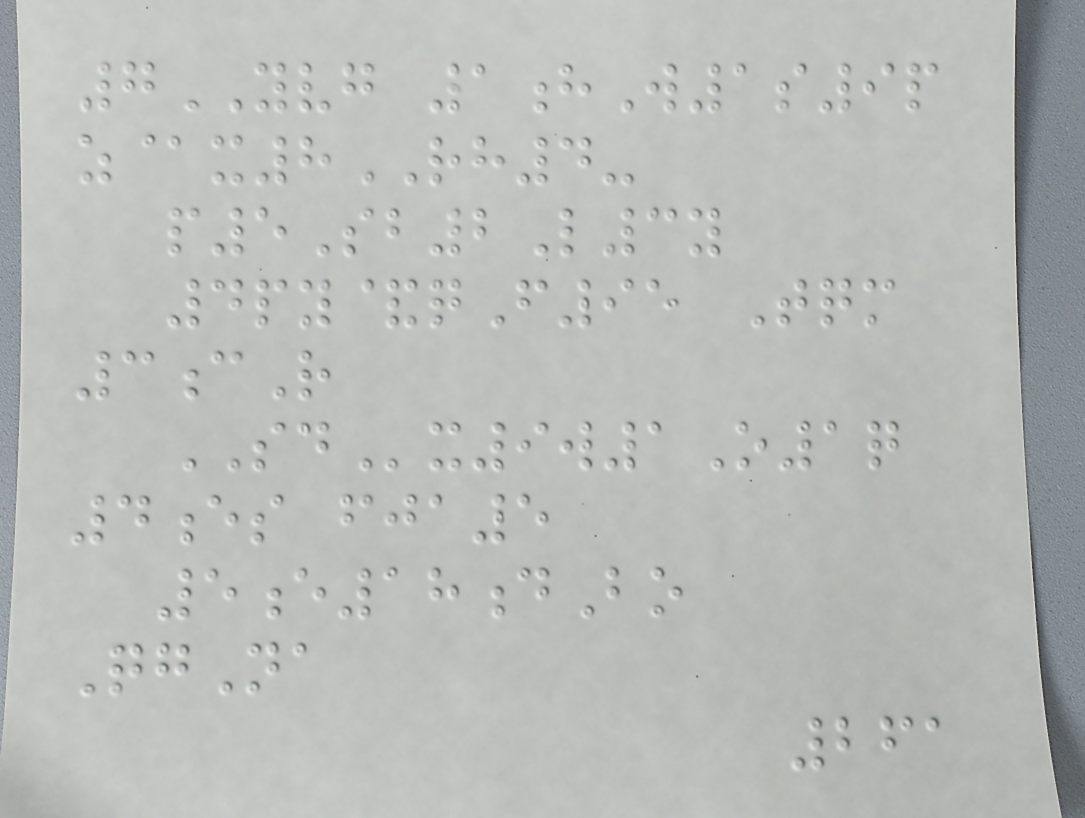7YVG 1hW1s9p
z@x8RH4-
p5Sb2L3y
4py&qF95 Tqm
3cR
SDx9w1O1q
4es fja5
5e18dBo
QgNa
261
